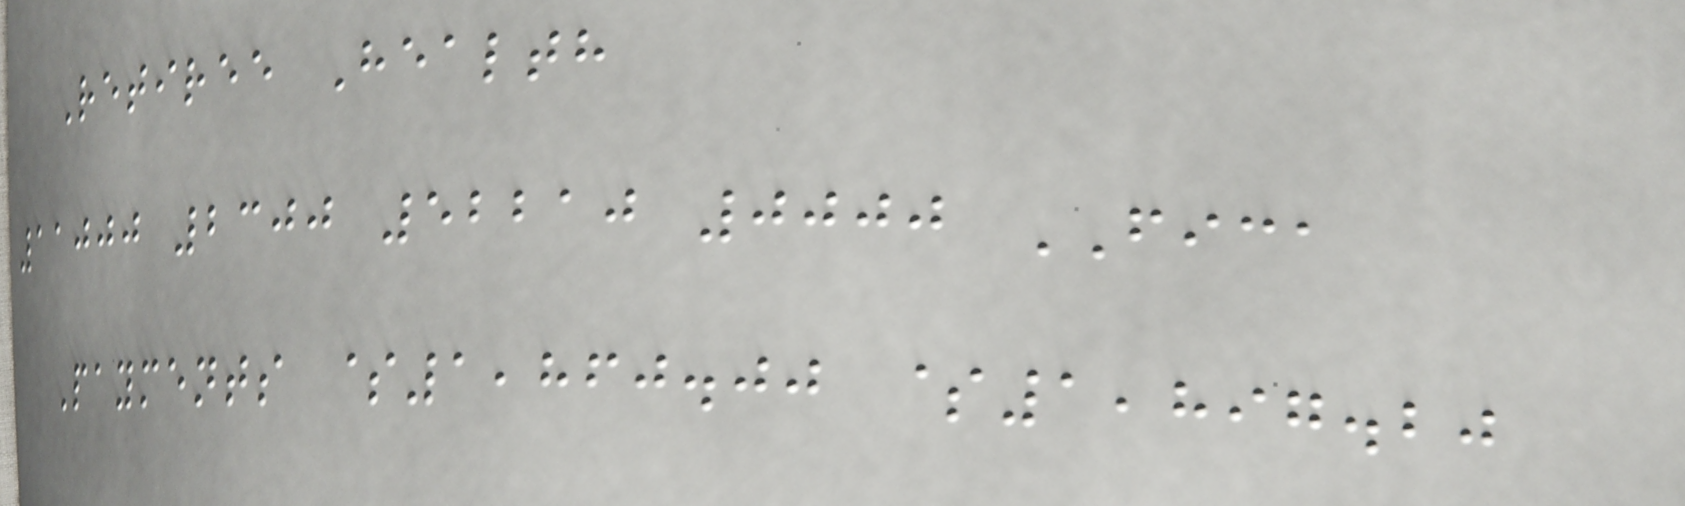Retiree Health
11000 2300 52210 0000 FICA
Payments $1,860.00 $1,897.20
